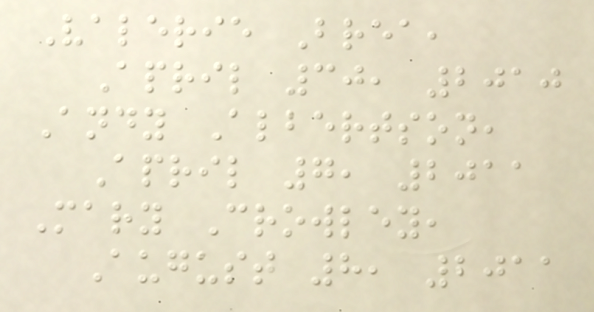Valerie Brea,
April 30, 2010
Andy Albertson,
April 7, 2011
Mary Crowley,
August 8, 2011
